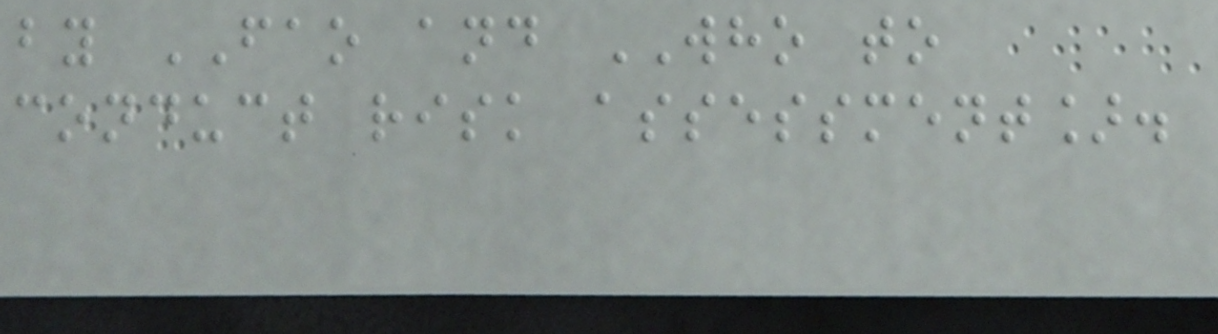by FAO and WHO to
conduct risk assessment].
